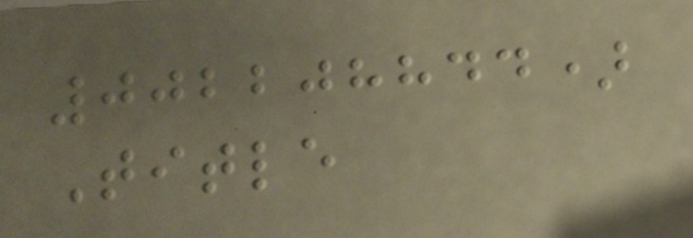002208844)
Title
